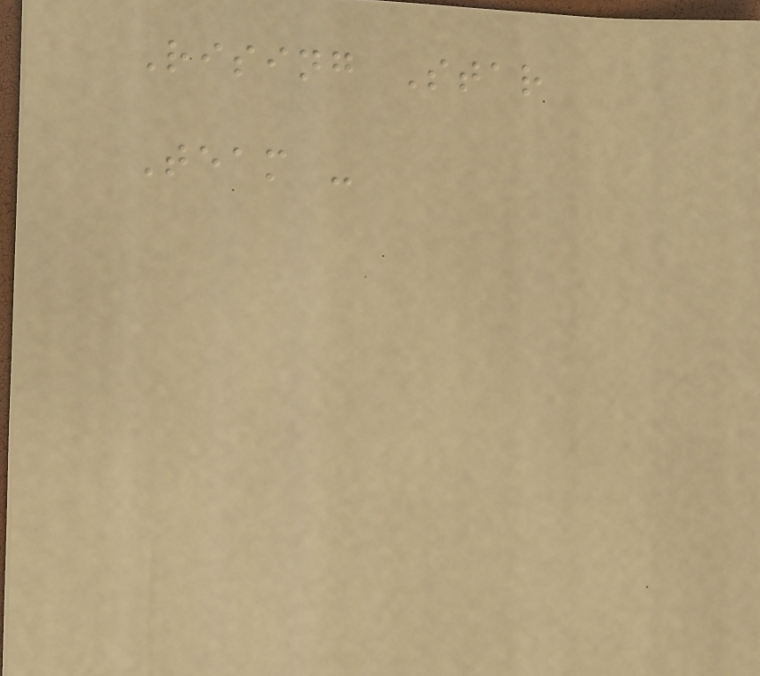Rising Star
Team -
